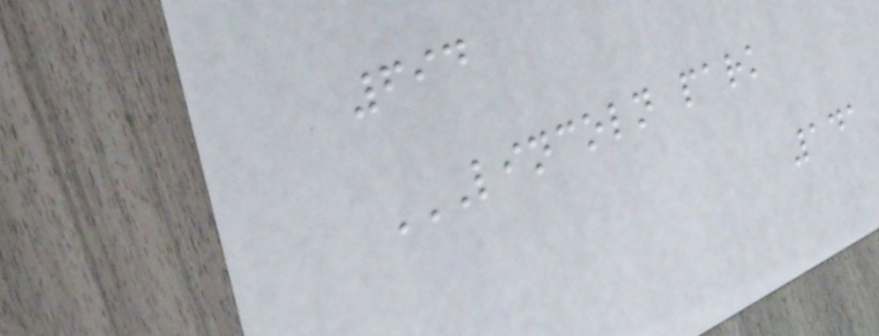694
LINCOLN PARK
141
